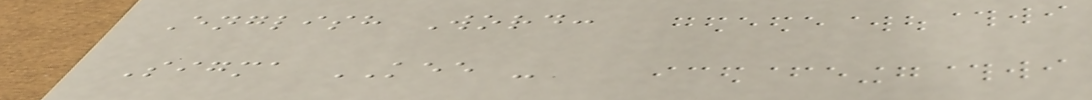English Word:
Sigma KEE -
